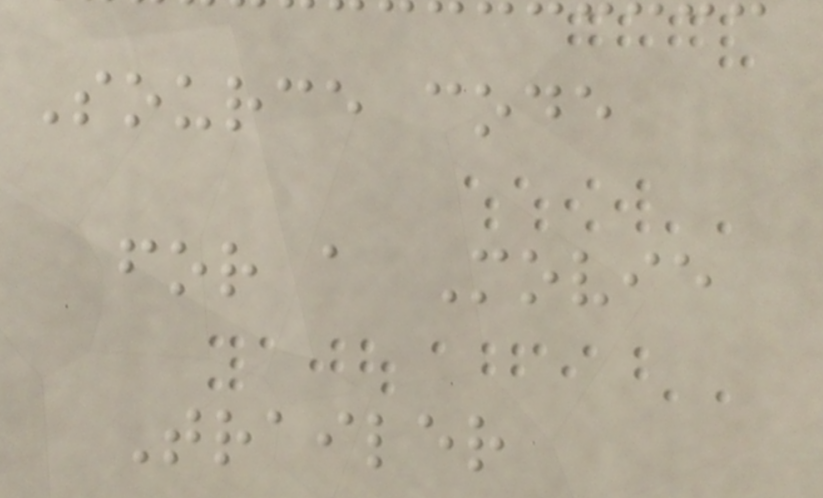Source code
for a Movie
Trailer
